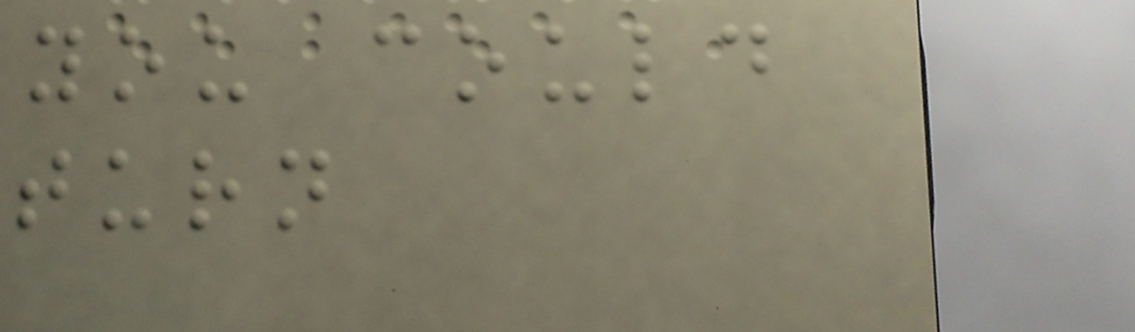you could
turn
